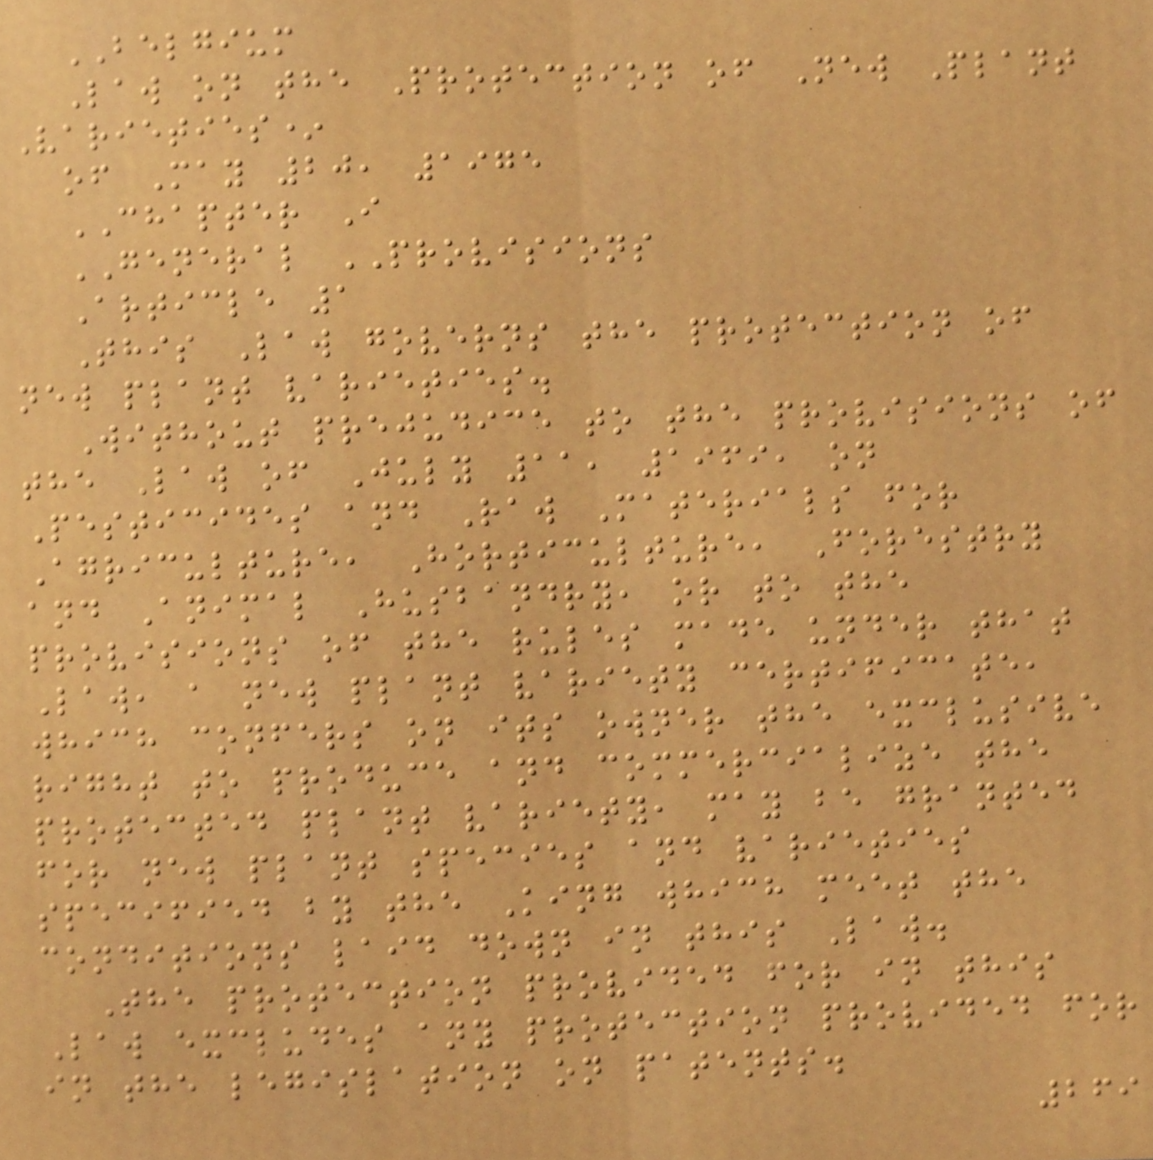BELGIUM
Law on the Protection of New Plant
Varieties*
of May 20, 1975
CHAPTER I
GENERAL PROVISIONS
Article 1
This Law governs the protection of
new plant varieties.
Without prejudice to the provisions of
the Law of July 11, 1969, on
Pesticides and Raw Materials for
Agriculture, Horticulture, Forestry
and Animal Husbandry, or to the
provisions of the rules made under that
Law, a new plant variety certificate,
which confers on its owner the exclusive
right to produce and commercialize the
protected plant variety, may be granted
for new plant species and varieties
specified by the King which meet the
conditions laid down in this Law.
The protection provided for in this
Law excludes any protection provided for
in the legislation on patents.
269
